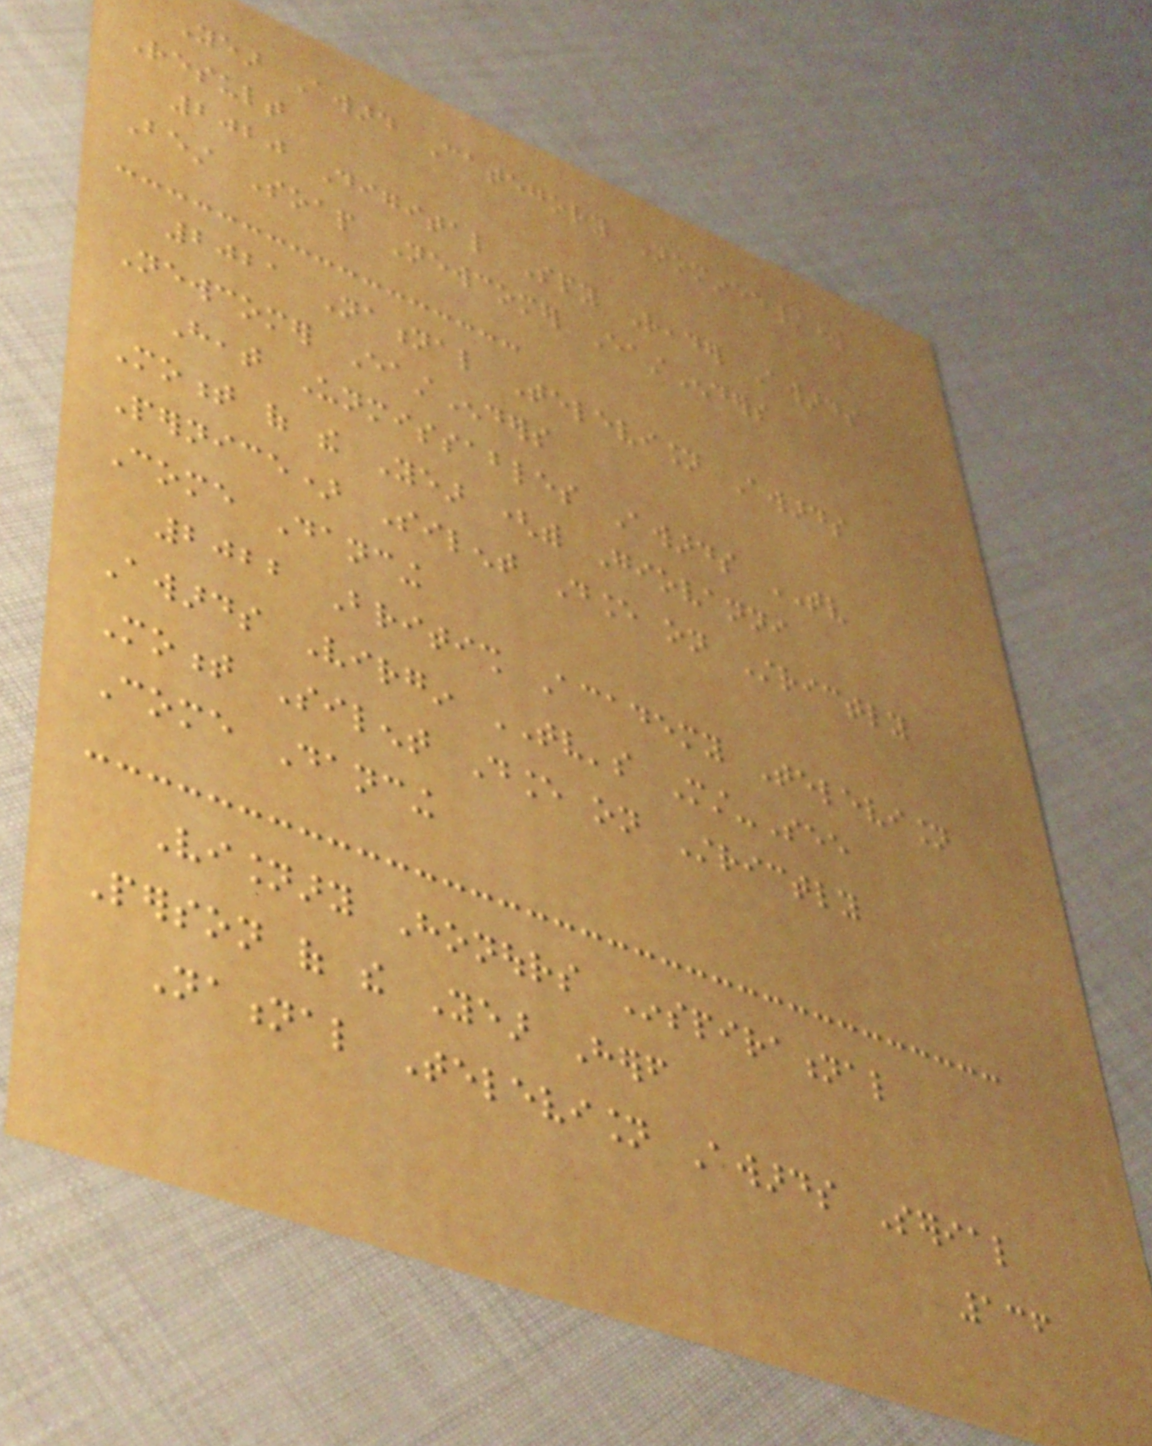Year Award Category Nominee/work
Result
2020 Digital Spy Reader Awards
Best Soap Newcomer EastEnders
2021 National Television Awards
Newcomer EastEnders
Heat Unmissables Awards TV
Moment of the Year (with Giovanni
Pernice) Silent Dance on Strictly
Come Dancing
2022 British Academy Television
Awards Virgin TV's Must-See
Moment Silent Dance on Strictly
Come Dancing
Visionary Honours Inspirational
Person of the Year Herself
National Television Awards Serial
136
